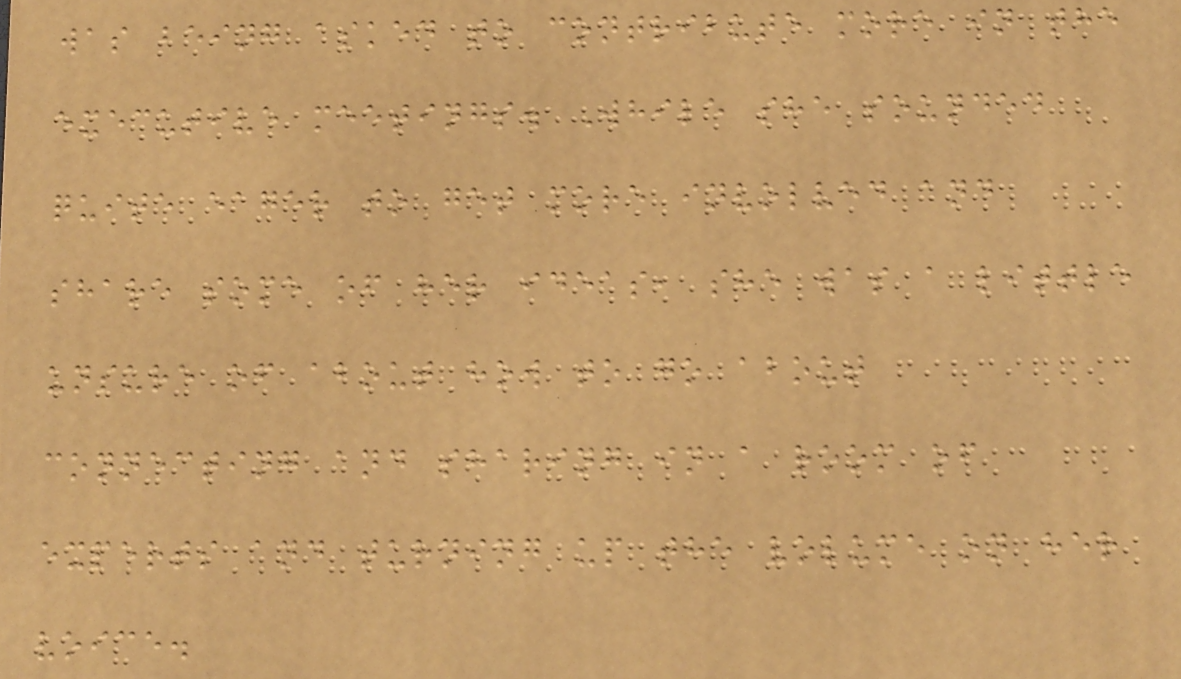was being asked to contribute more in the
executive meetings. While she sounded
quite eager to get more involved and
share some of her ideas, she was a little
unsure of about how to go about
connecting and sharing in a room of
experts and turning up the volume on her
voice.
